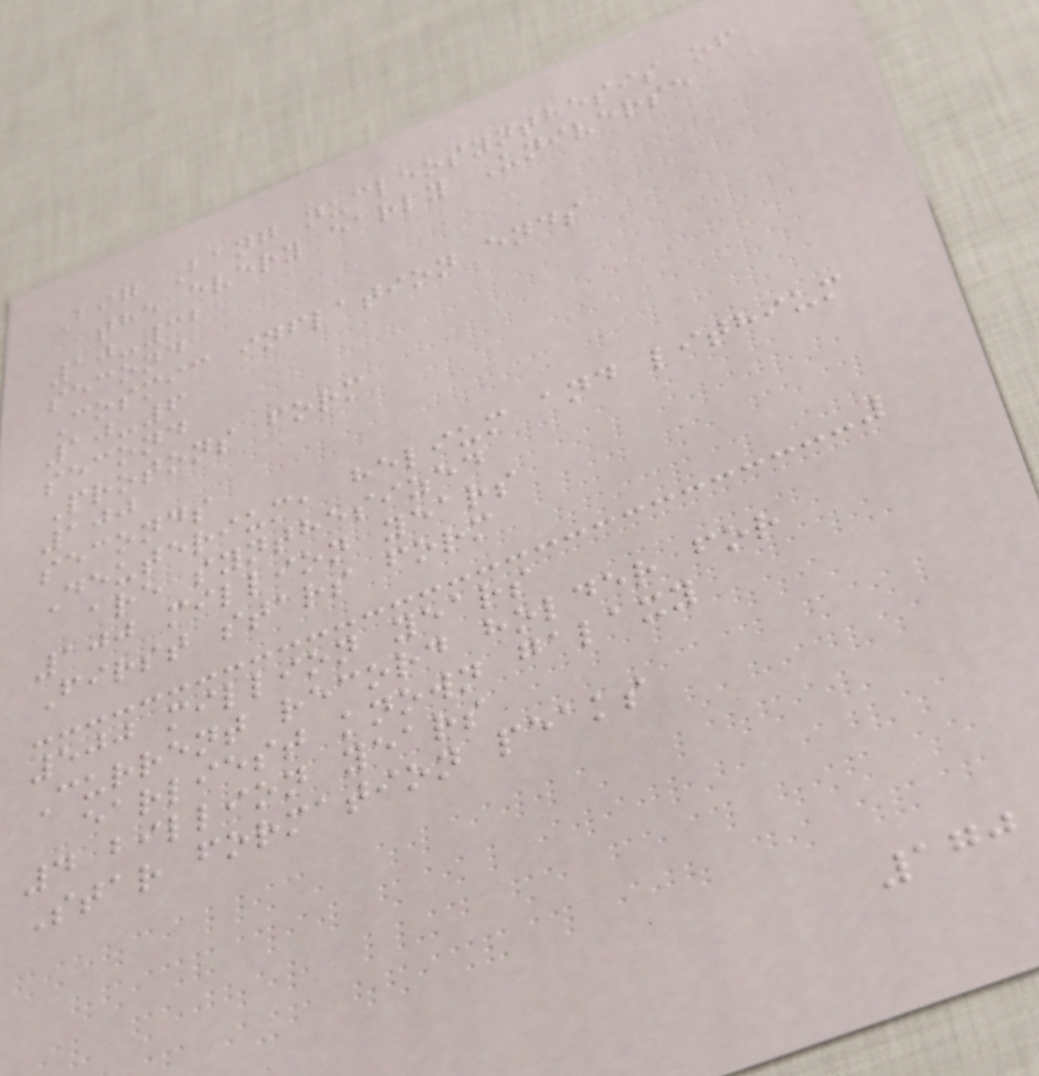Big Bang nucleosynthesis of
the every early Universe
10-32
second
Cosmic inflation ends
10-6
second
Protons form
100
seconds
Deuterium, helium and lithium
are synthesized
100 million years
First stars form
500 million years
Current record holder for
earliest known galaxy
4 billion years
Star formation peaks
170
